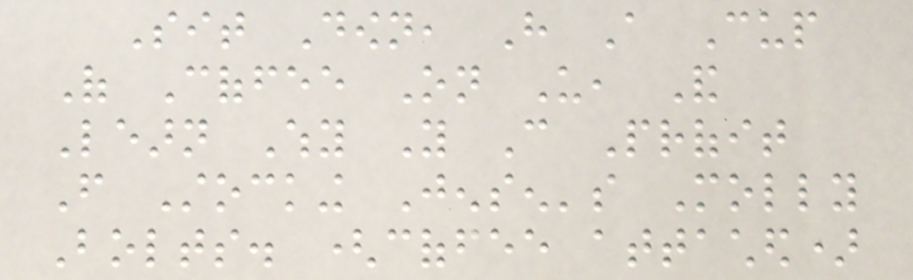Sit Down, Have A Cup
Of Coffee On Us, And
Learn Why You Can Profit
From Stocking Jensen's Molly
Bolts. (coffee attached)
